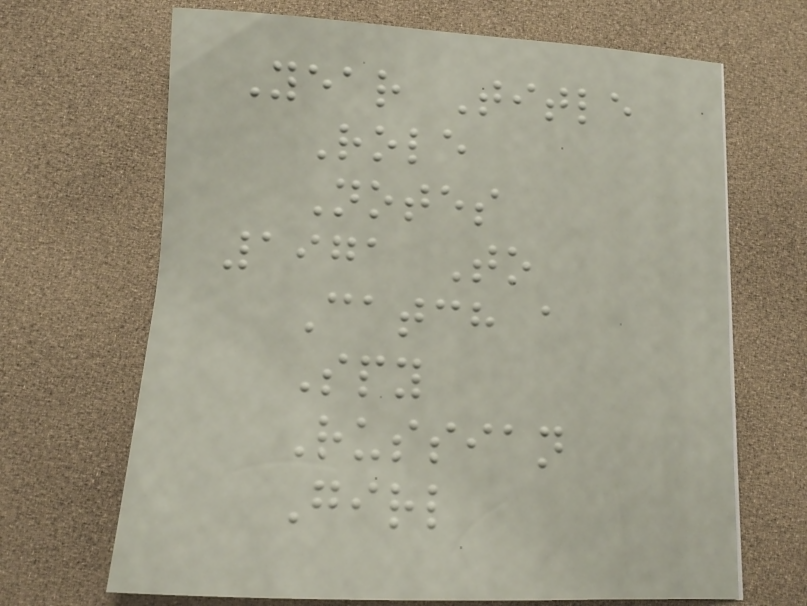Year Title
Role
Notes
1971 To
Catch a
Spy
Russian
Girl
